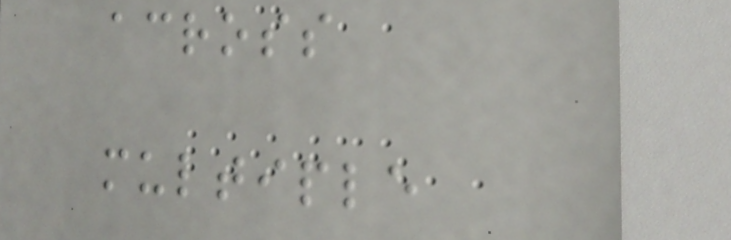across
multiple
